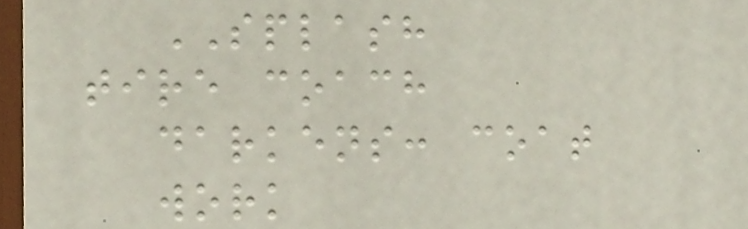SPLASH
tire coach
darkens: coat
work
